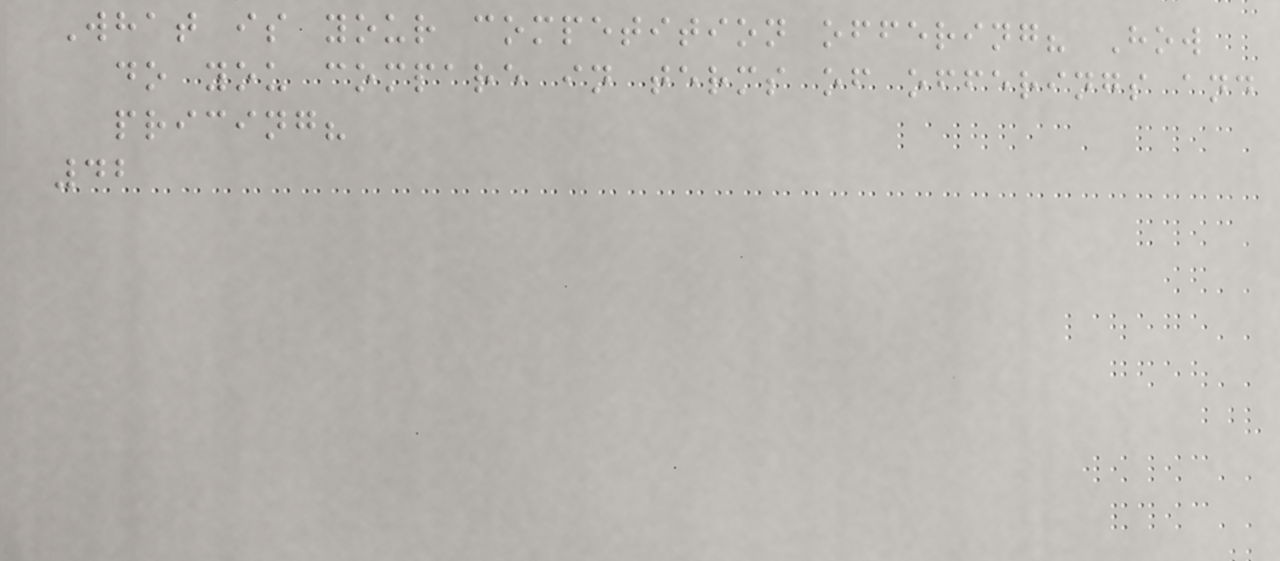What is your competition offering? How
do you compare in terms of offerings and
pricing?
42
